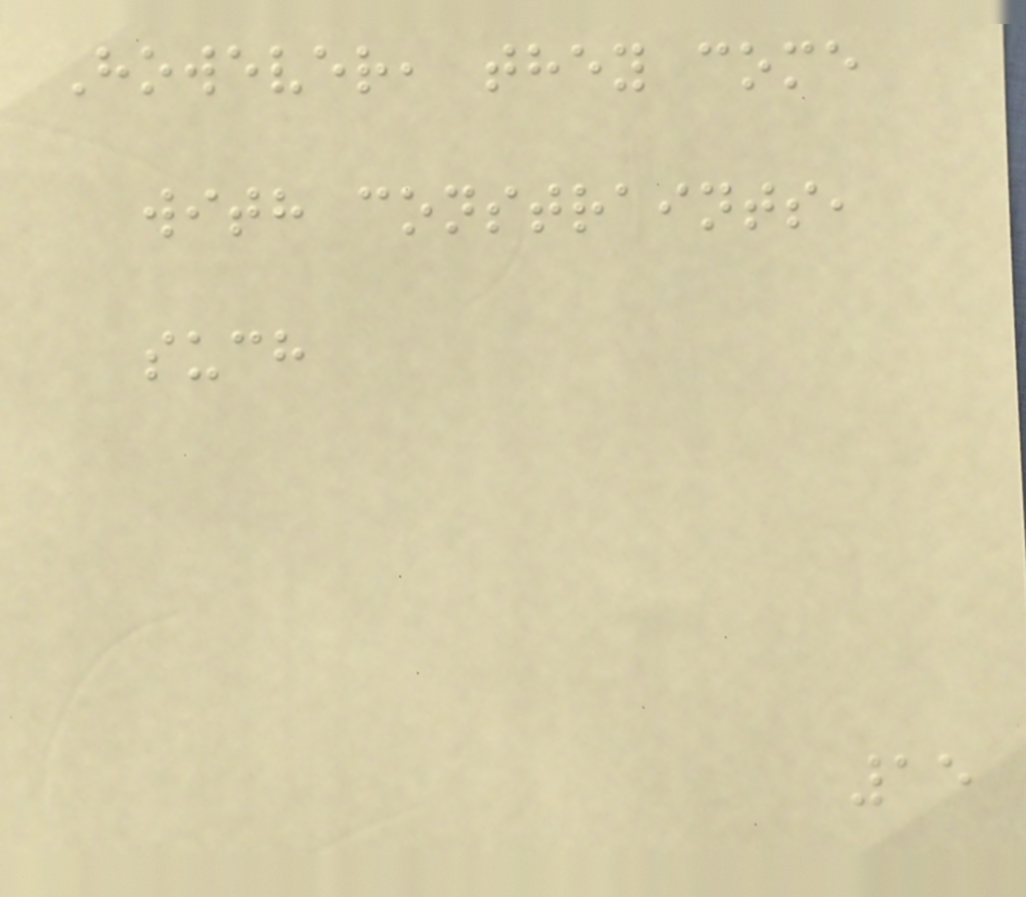However, they come
with constraints,
such
15
